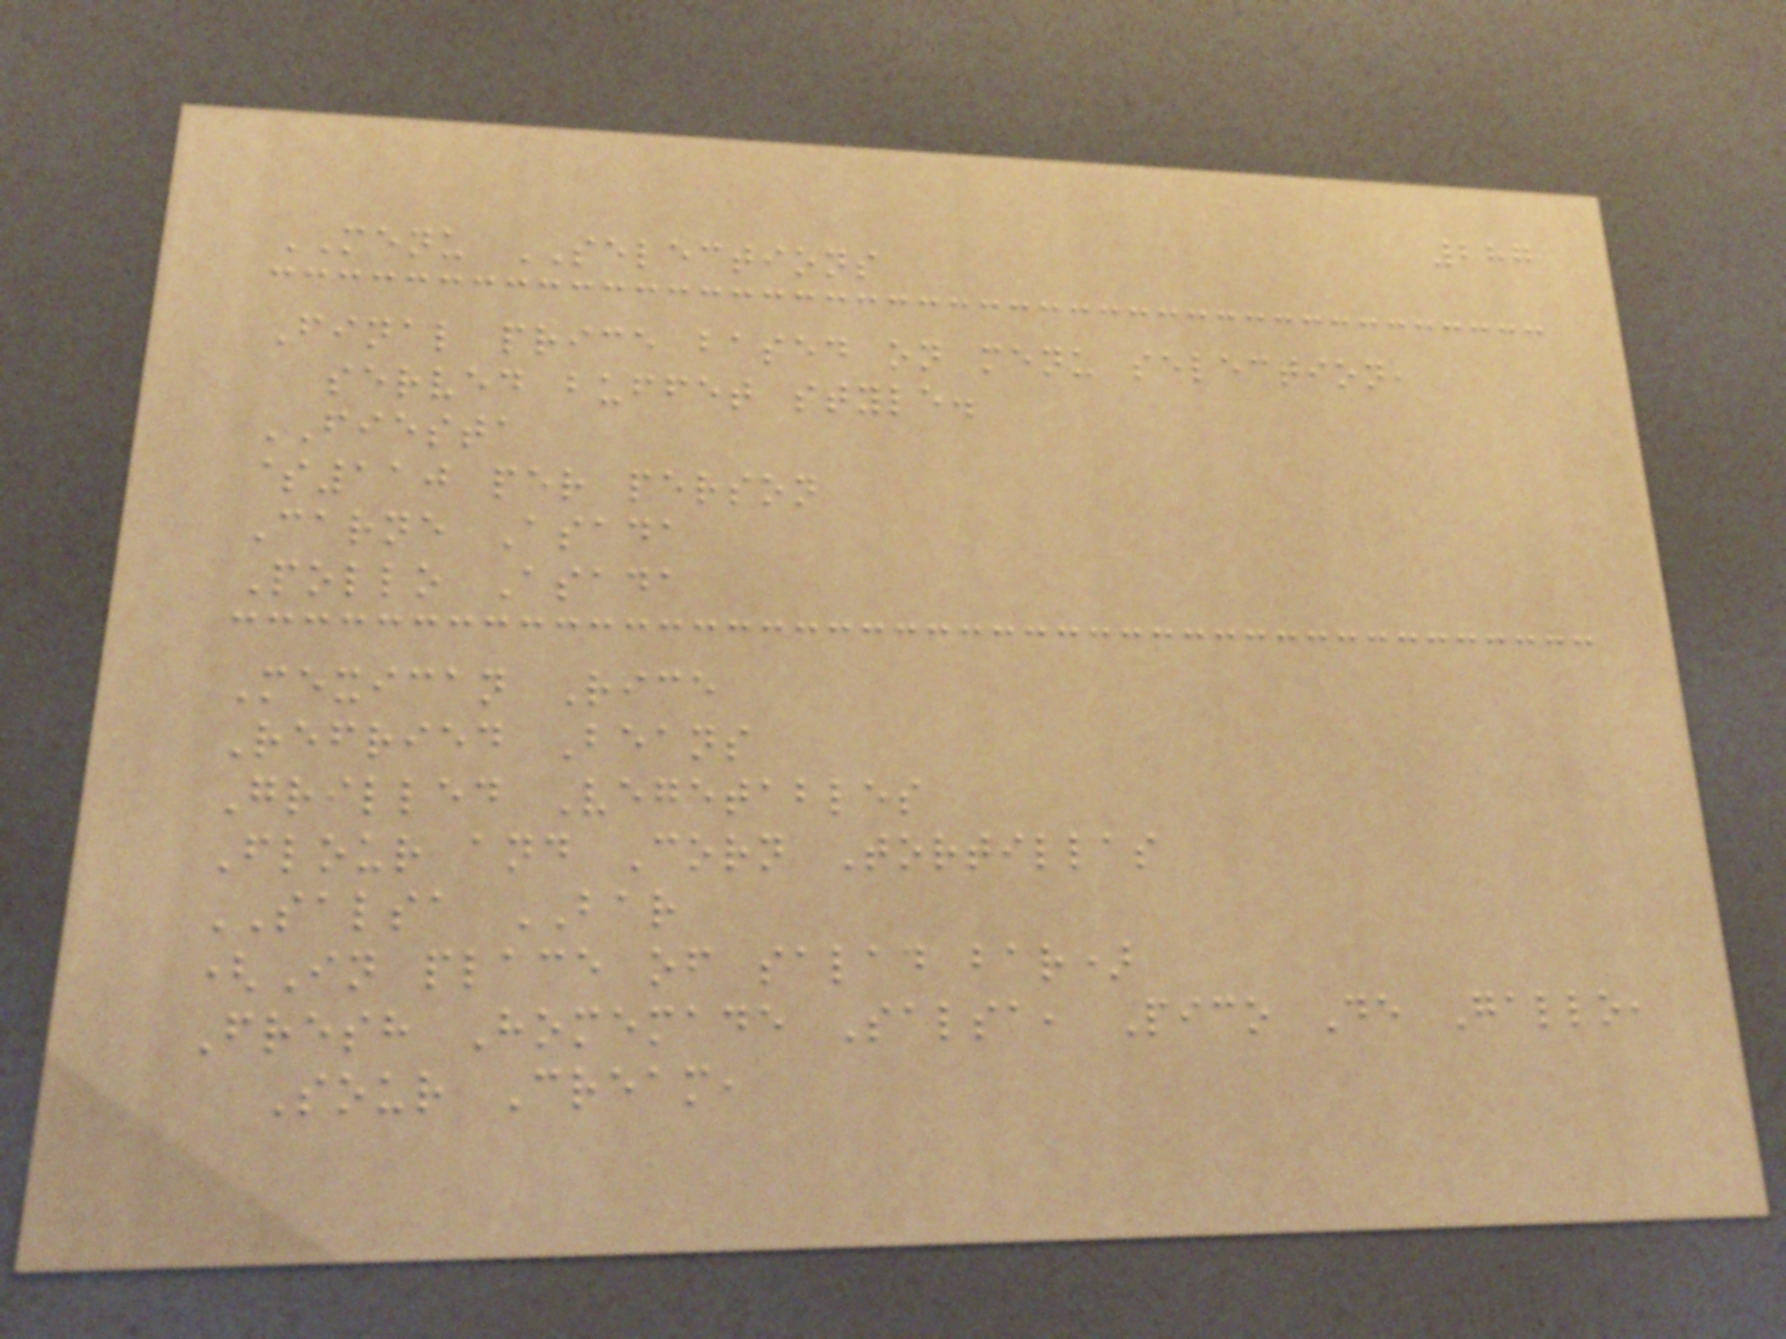287
MENU SELECTIONS
Final price based on menu selection,
served buffet style.
FIESTA
$110 per person
Carne Asada
Pollo Asada
Mexican Rice
Refried Beans
Grilled Vegetables
Flour and Corn Tortillas
SALSA BAR
(In place of salad bar)
Fresh Homemade Salsa, Pico De Gallo,
Sour Cream,
